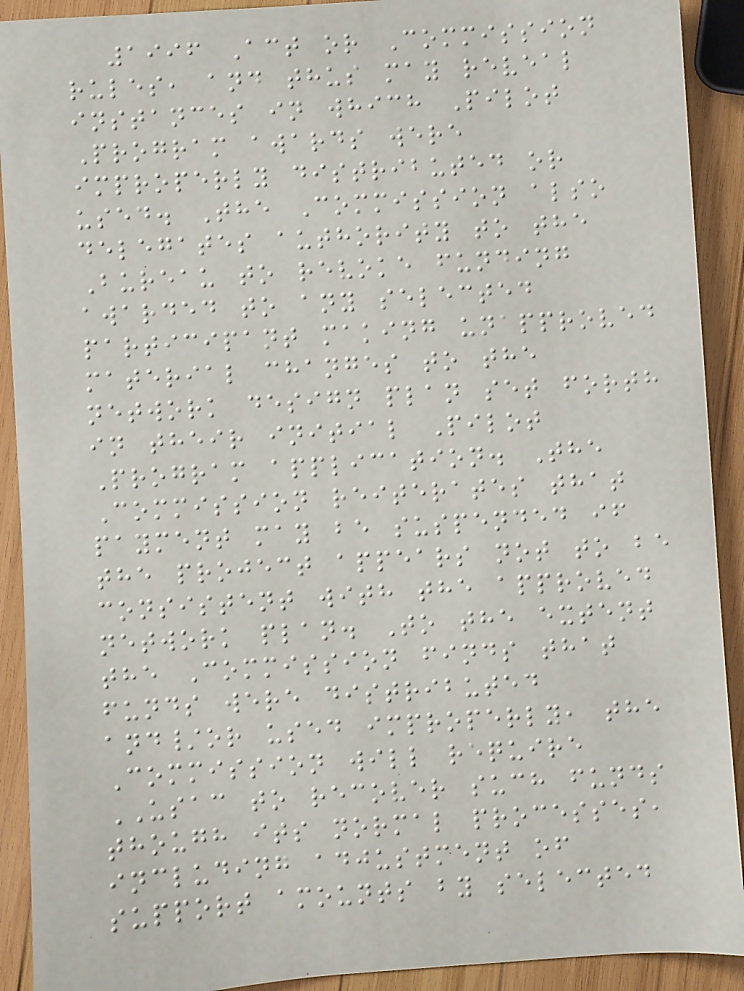1996 Act or Commission
rules, and thus may reveal
instances in which Pilot
Program awards were
improperly distributed or
used. The Commission also
delegates authority to the
Bureau to revoke funding
awarded to any selected
participant making unapproved
material changes to the
network design plan set forth
in their initial Pilot
Program application. The
Commission reiterates that
payment may be suspended if
the project appears not to be
consistent with the approved
network plan. To the extent
the Commission finds that
funds were distributed
and/or used improperly, the
Commission will require
USAC to recover such funds
though its normal processes,
including adjustment of
support amounts by selected
